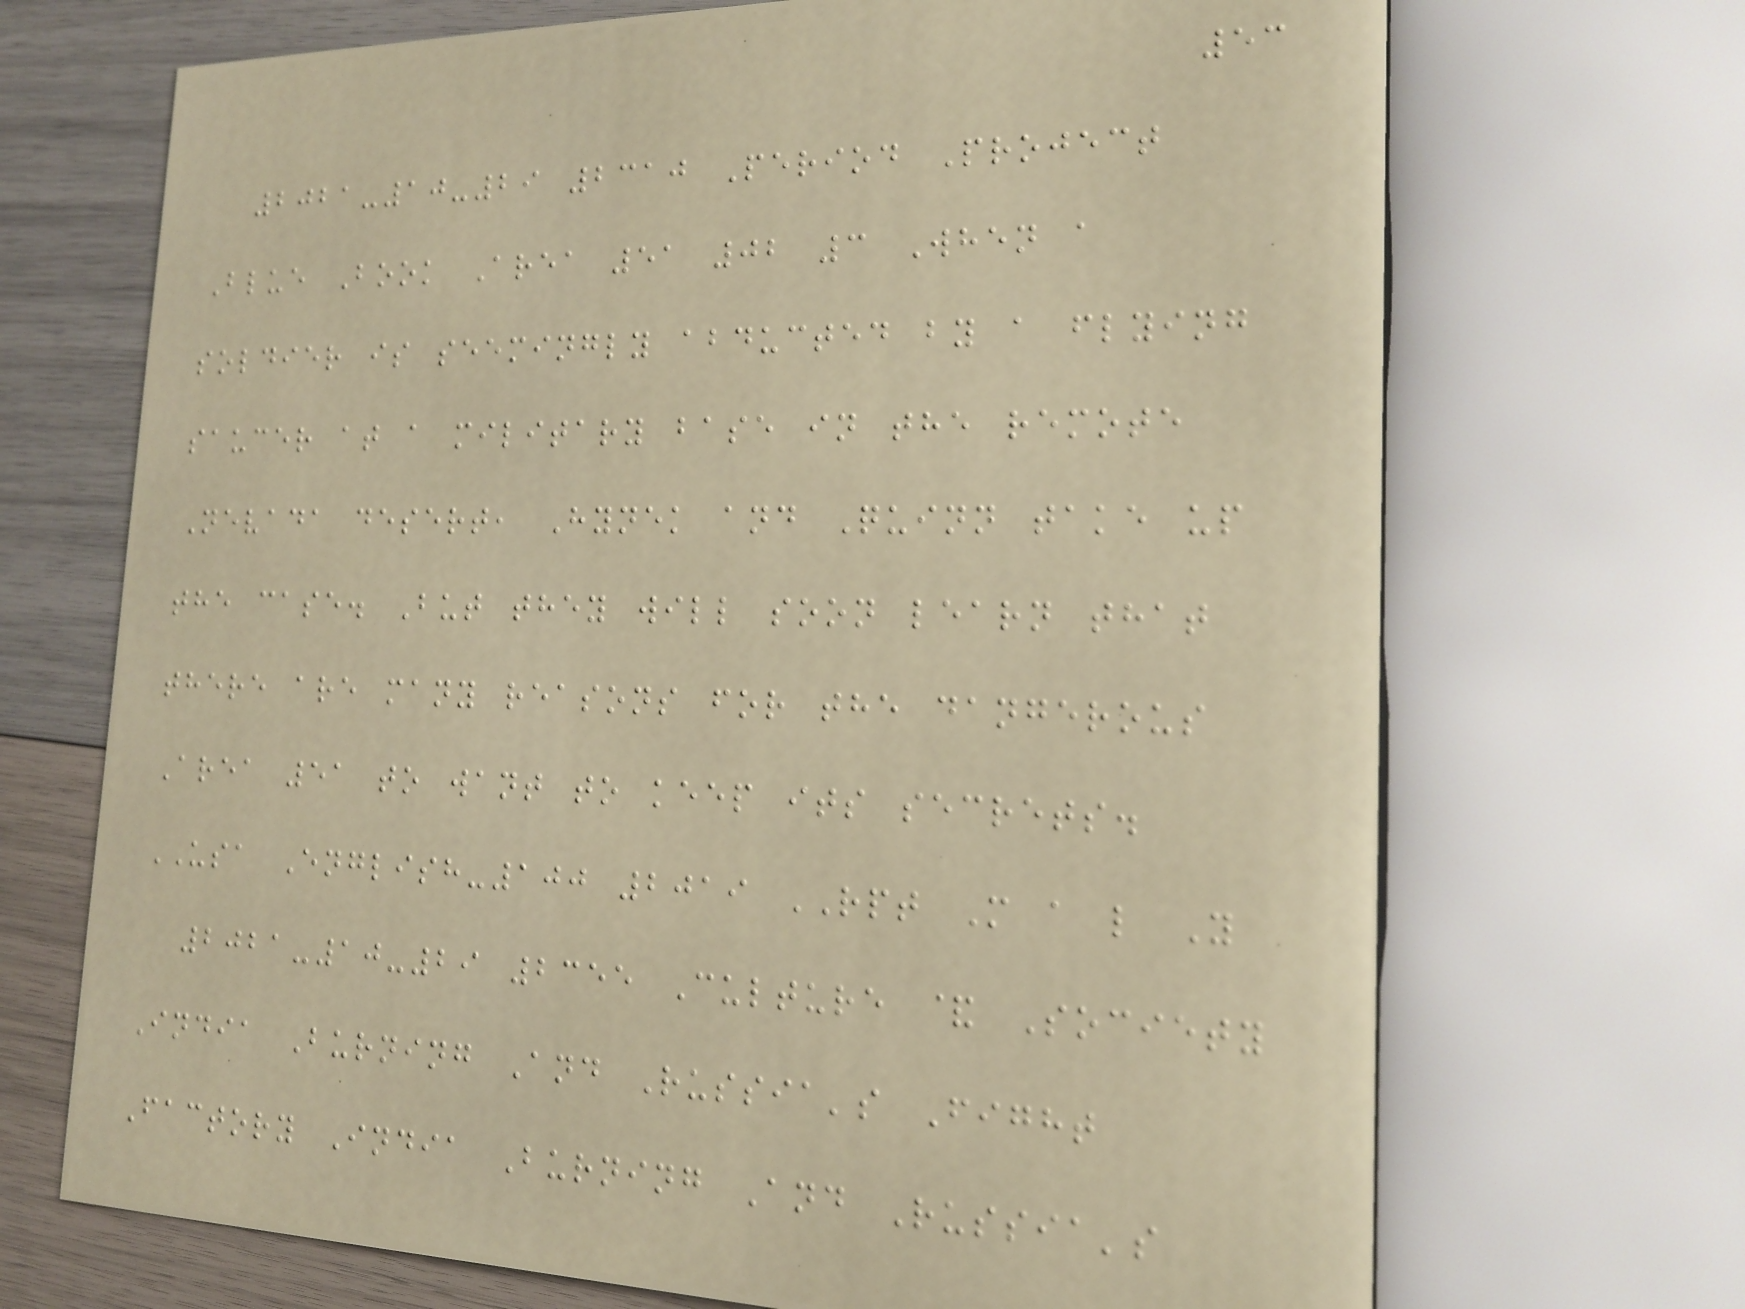53
2021-10-29 2310 Period Project
Blue Book Area 51 02 3 When a
soldier is seemingly abducted by a flying
saucer at a military base in the remote
Nevada desert, Hynek and Quinn take up
the case. But they will soon learn that
there are many reasons for the dangerous
Area 51 to want to keep its secrets.
USA English-100 2019 RPT M a l Y
2021-10-29 2355 Culture & Society
India Burning And Russia's Fight
Factory India Burning And Russia's
